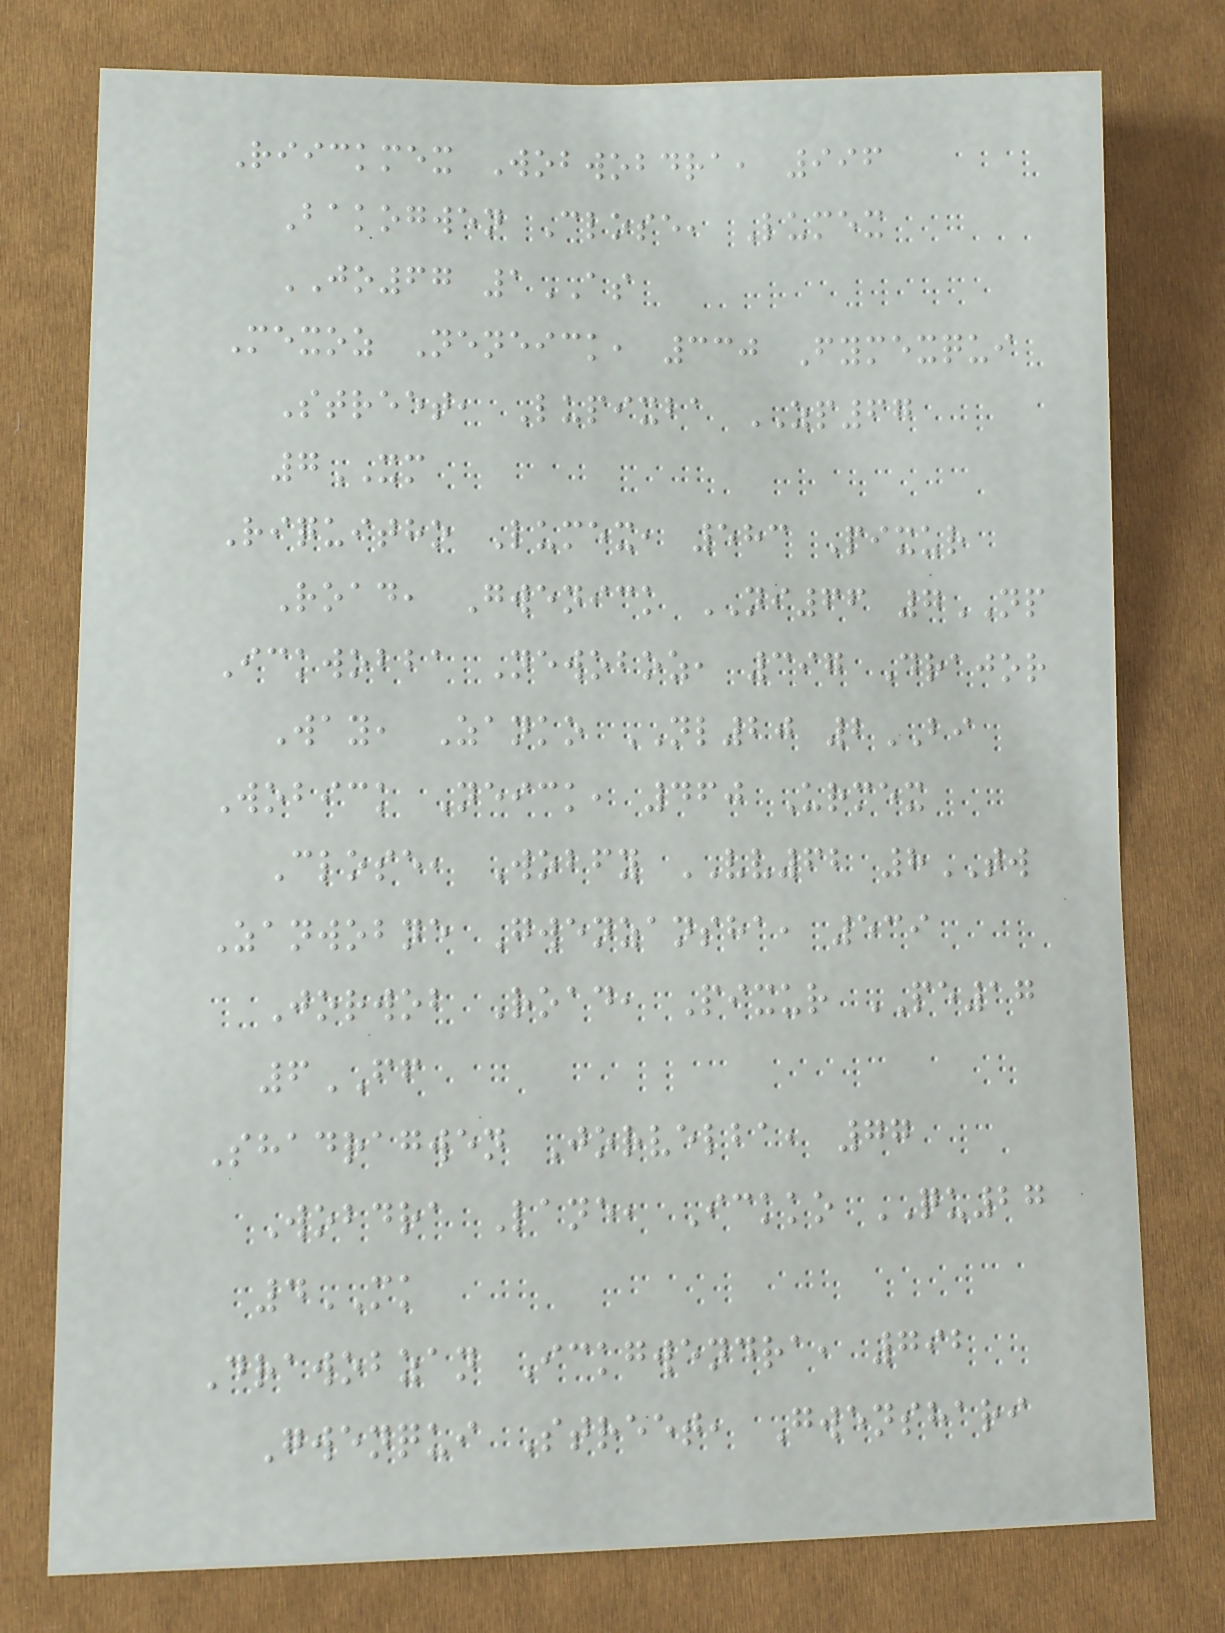Riickmex Wobwobdra, 996
Bakogwen Close, Lumex
JO67 1AS
Mexoz Neneick, 330 Fymexqui
Street, Lupixba ZP67
7XM
Riquitho Lumex, 583 Pixur
Road, Gwenick NI66 7NP
Ickwobba Newoboz, 397 Drajor
Way, Zanko NL20 2BI
Wobick Neick, 460 Urmex
Close, Wobfy VV62 8TW
Zanwobne Gwenzansha, 539
Jorwob Road, Pixur PE17
6FF
Shadragwen Jorvelba, 77
Wobdra Lane, Ickko QU27
4MK
Drawobzan Ickgwendra, 792
Gwenqui Street, Gwenshari
